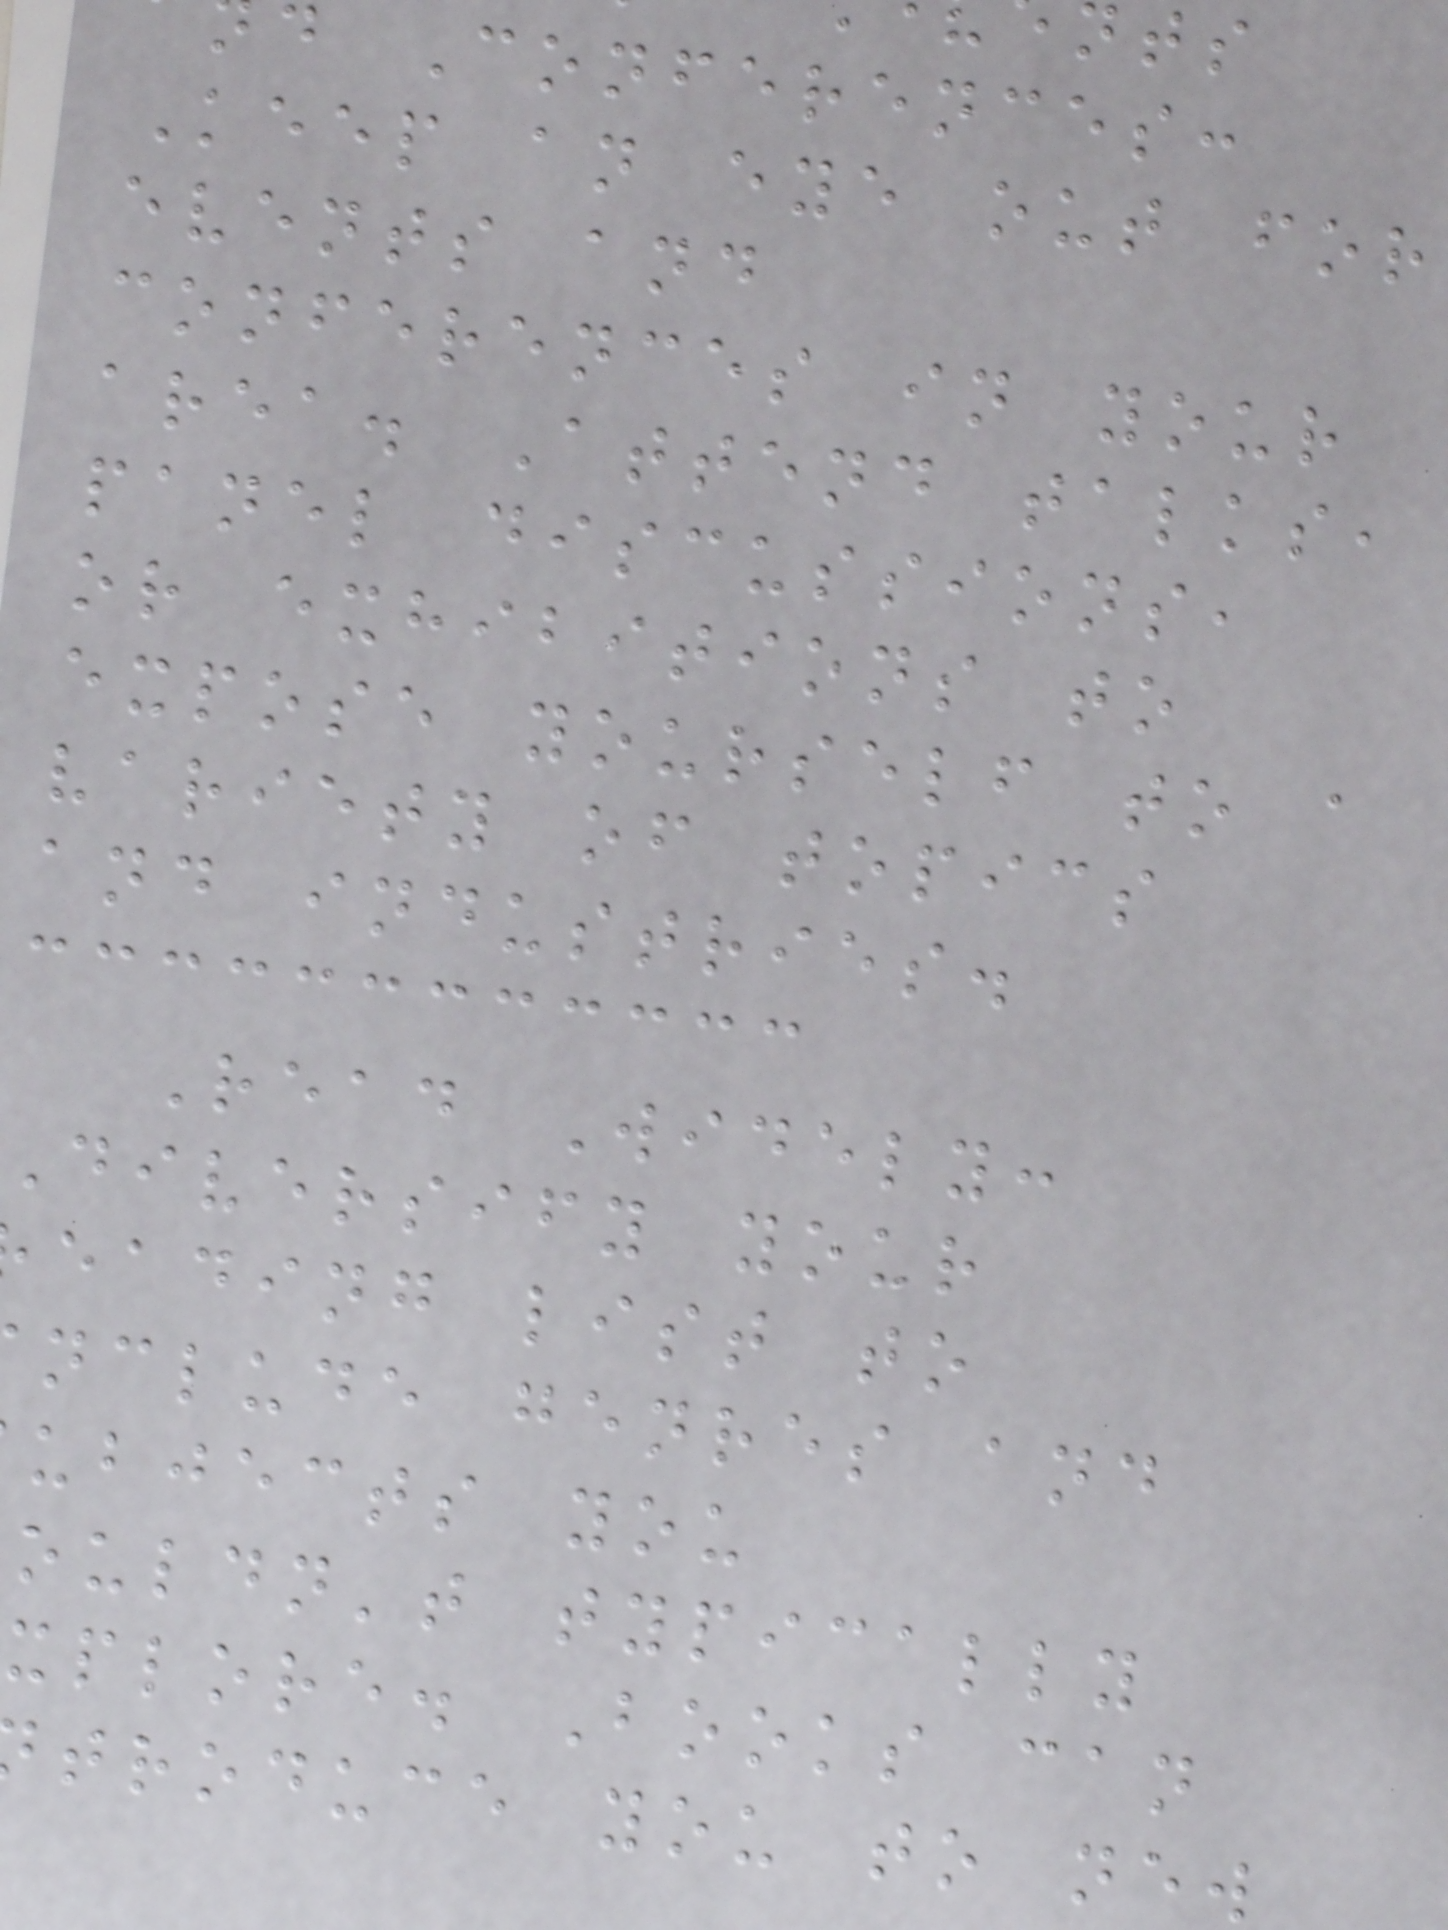d Conferences:
Keep an eye out for
events and
conferences in your
area. Attend talks,
panel discussions,
or exhibitions to
expose yourself to a
variety of topics
and industries.
Read Widely:
diversify your
eading list to
nclude genres and
ubjects you
ouldn't typically
xplore. Books can
troduce you to new
